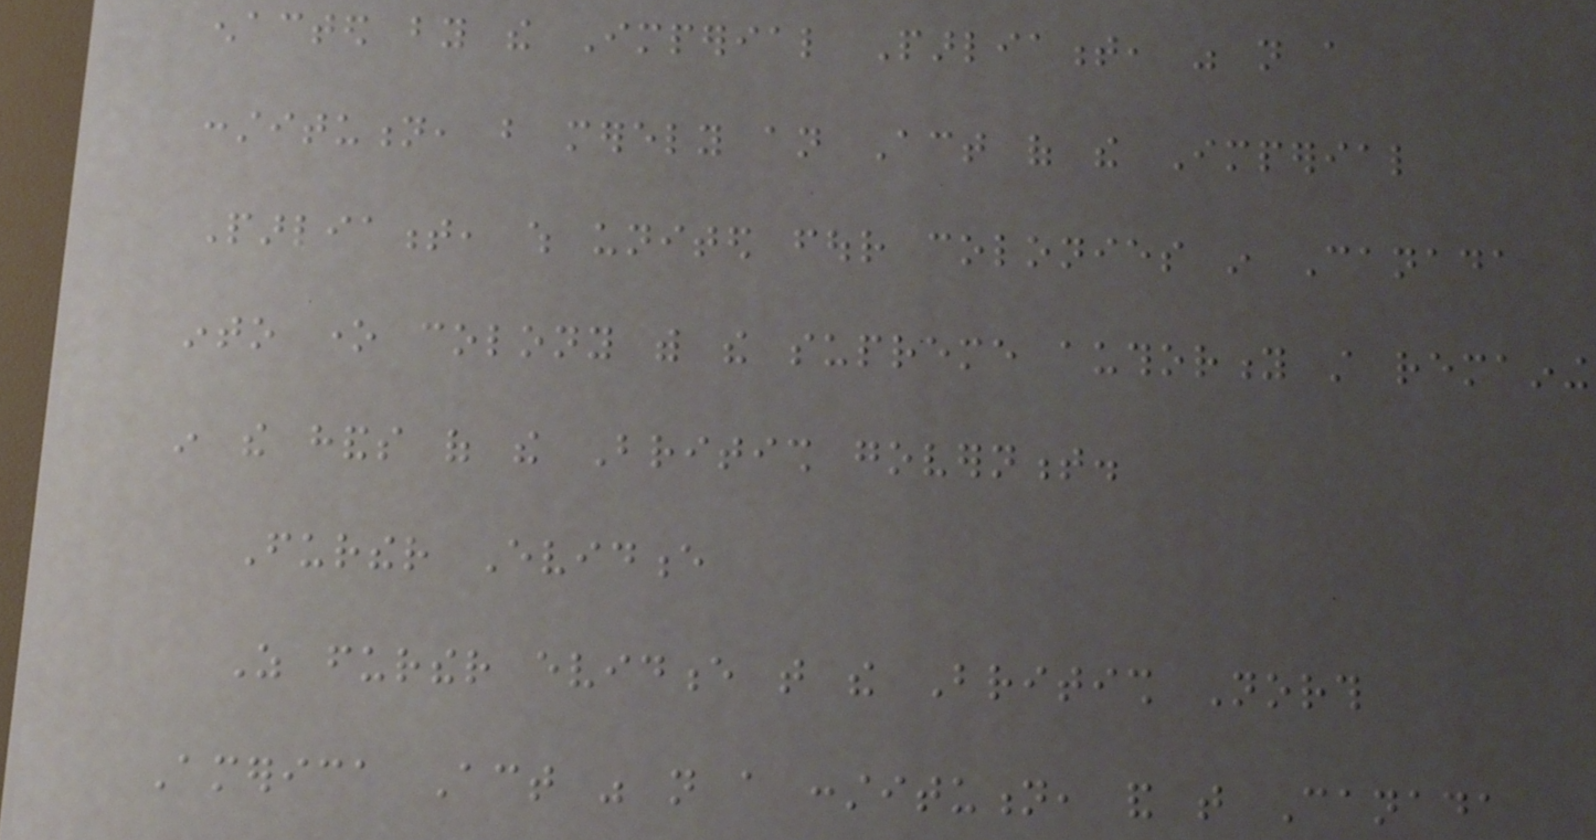enacted by the Imperial Parliament, was not a
constitution, but merely an Act of the Imperial
Parliament, which united four colonies in Canada
into one colony with the supreme authority still remaining
in the hands of the British government.
Further Evidence
As further evidence that the British North
America Act was not a constitution, and that Canada
